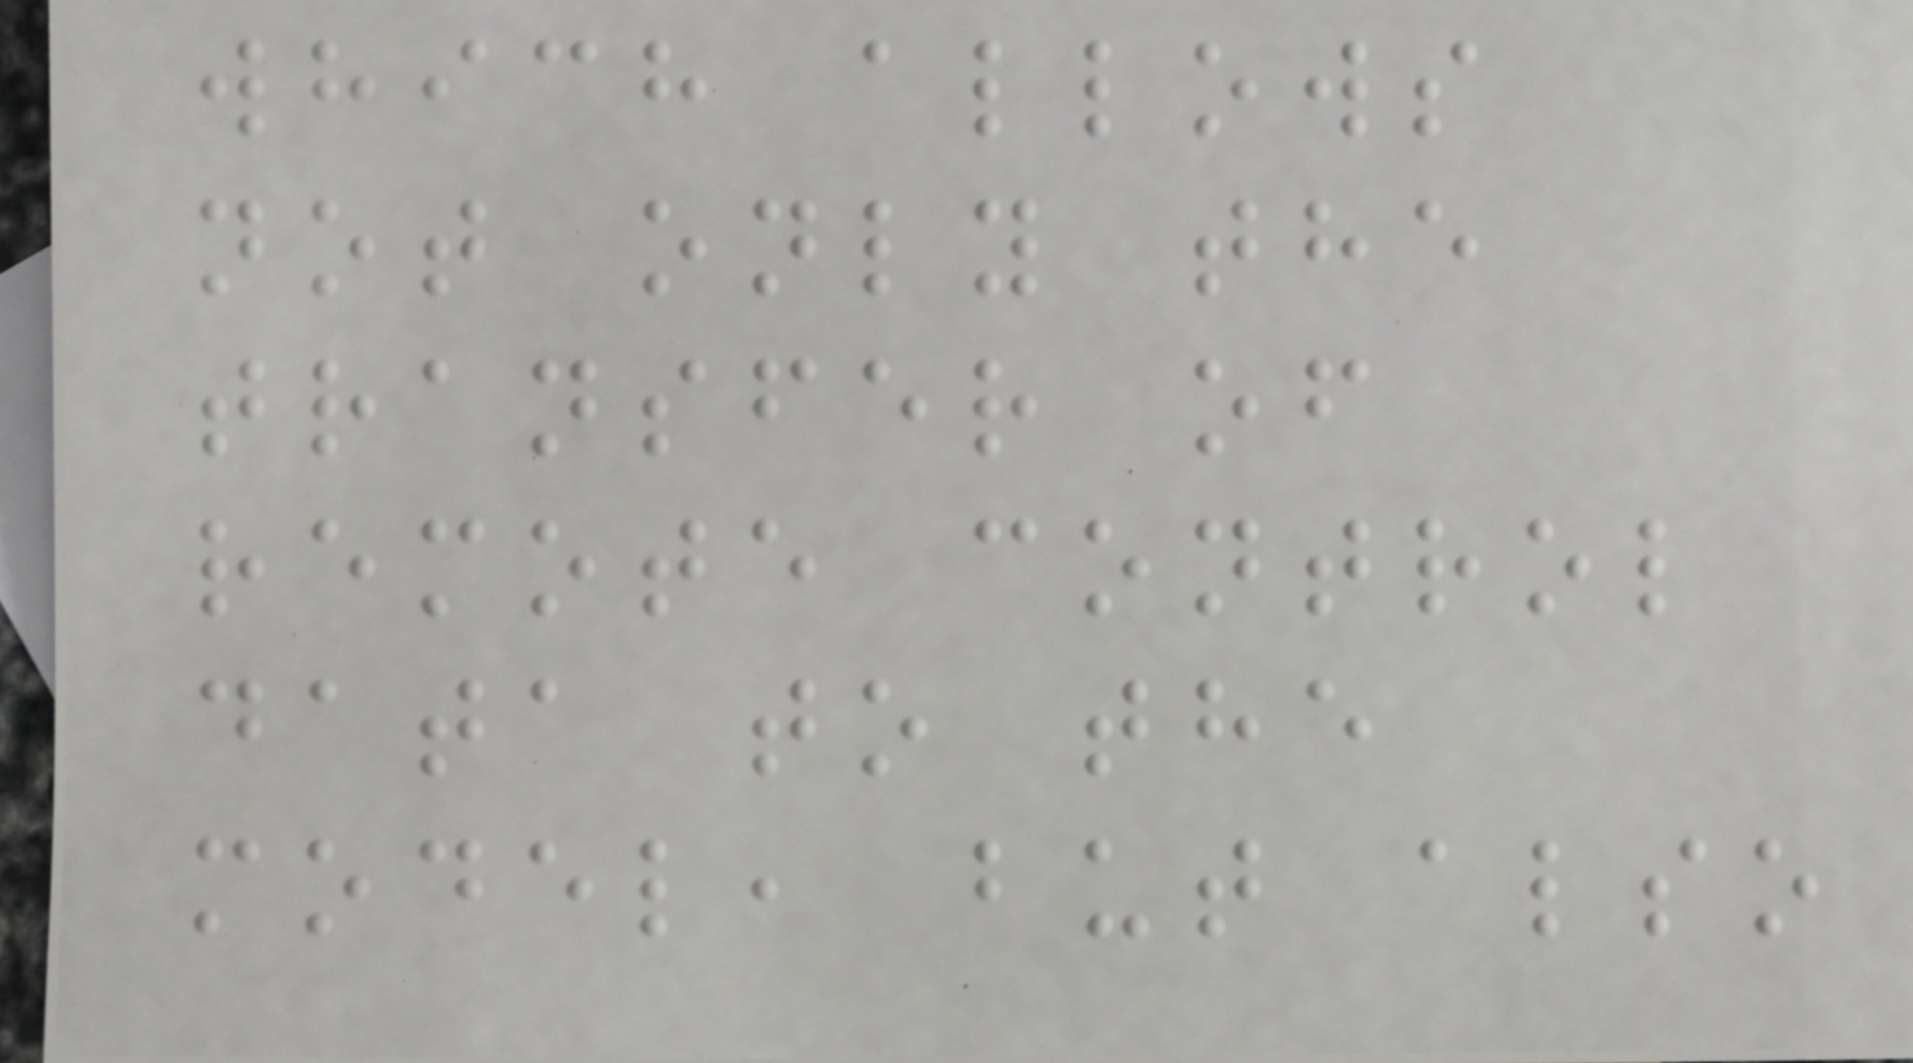which allows
not only the
transfer of
remote control
data to the
model, but also
